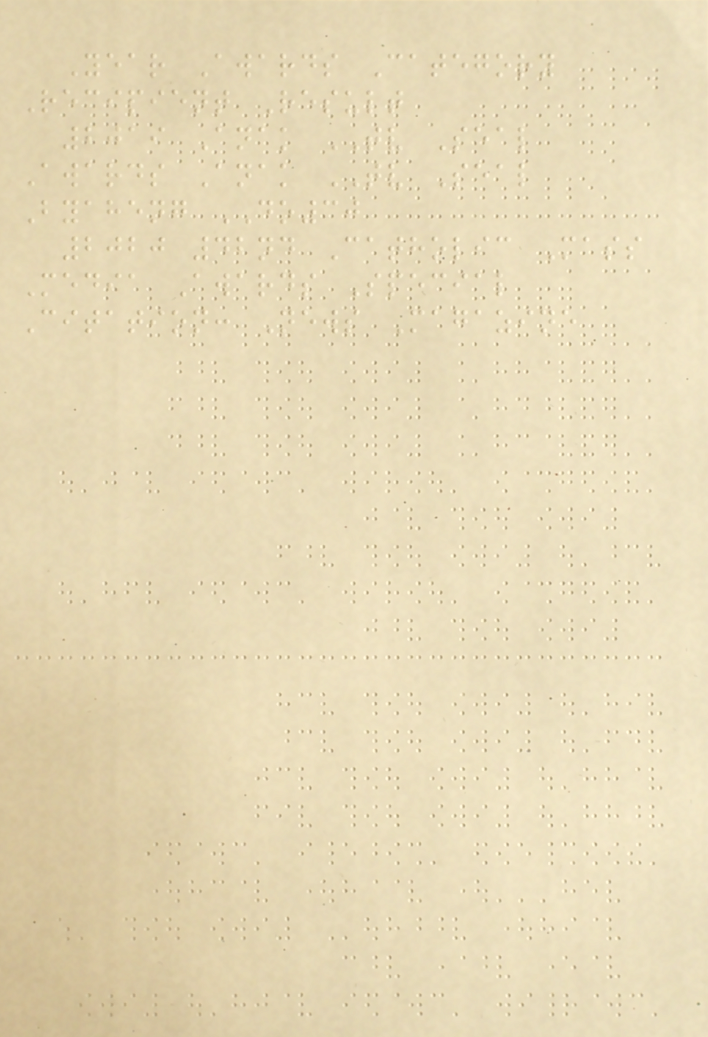Year Awards Category
Recipient Result
2019 Anak TV Seal
Awards Anak TV Seal
Byaheng DO30
2020 42nd Catholic Mass
Media Awards Special
Citation: News Magazine
